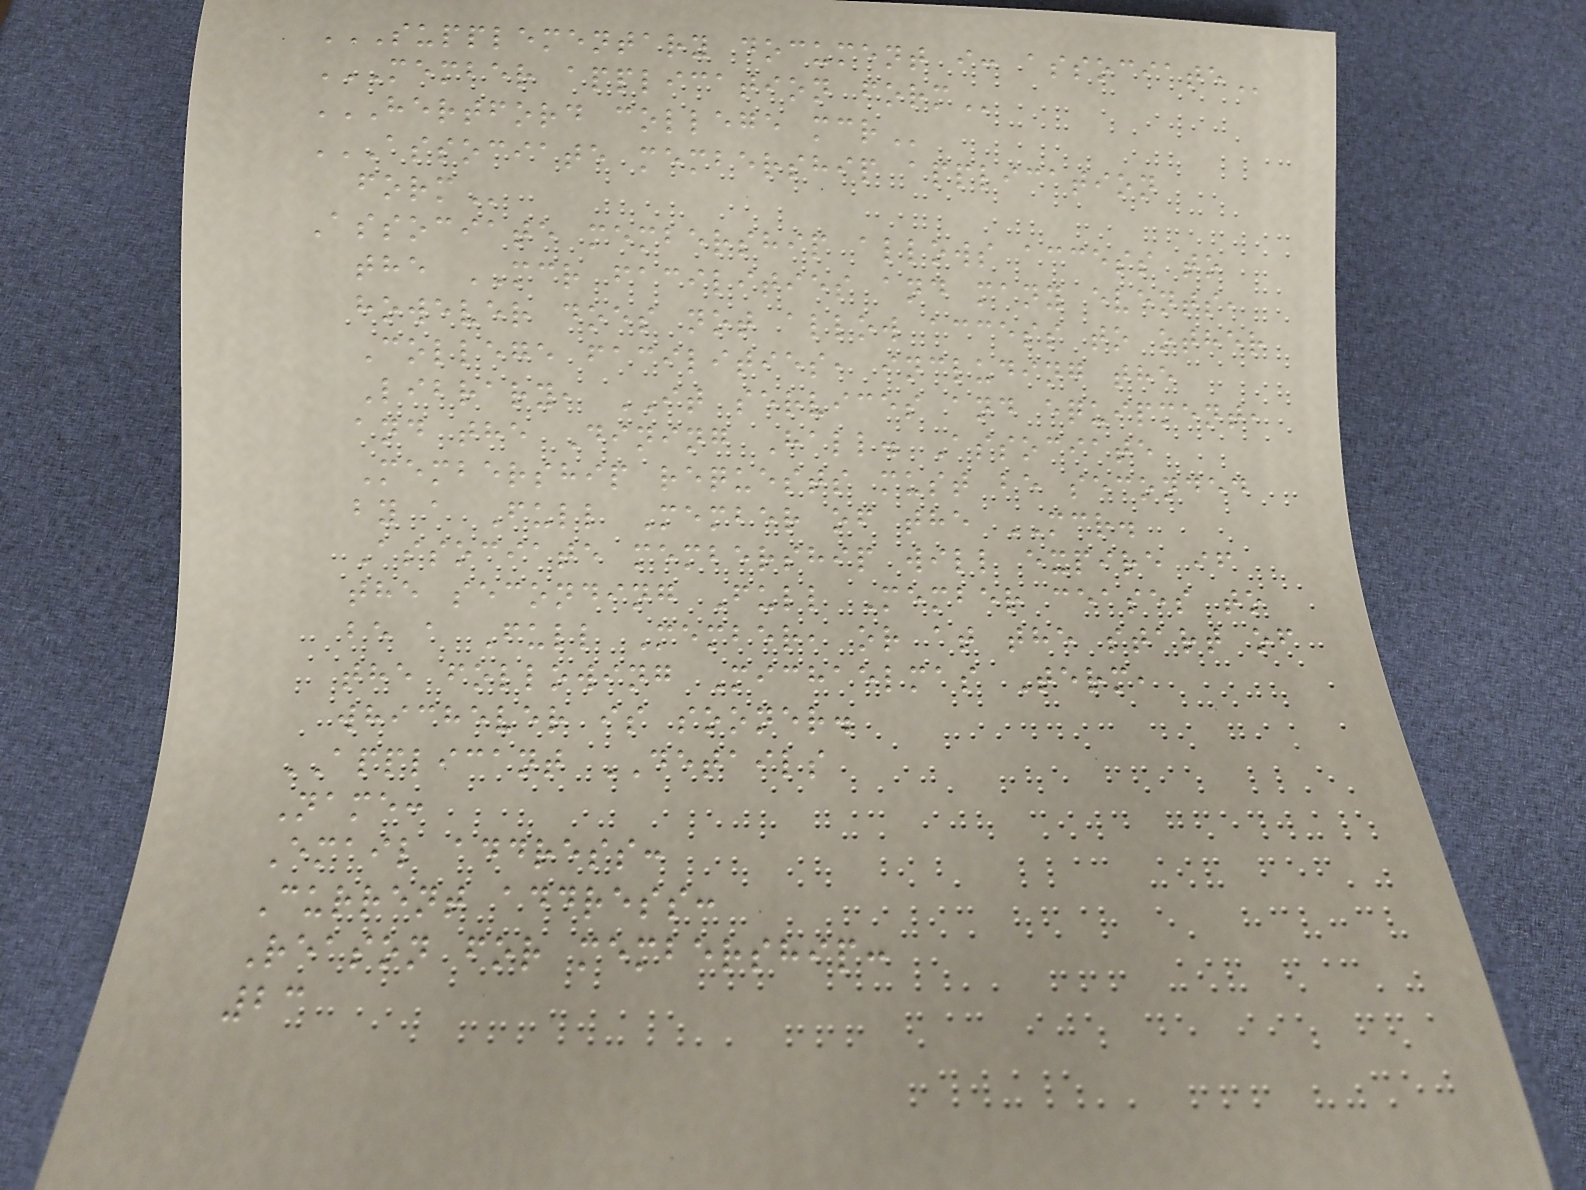SUPPLEMENTARY DOCUMENT I: ASSOCIATE
MEMBER APPLICATION FORM
HERTFORD COLLEGE MCR
ASSOCIATE MEMBERSHIP APPLICATION
FORM
Associate membership allows access to
the MCR facilities and many events,
however does not allow access to other
College facilities, including the
Library, IT services and equipment,
and the Dining Hall. Associate
Membership requests must be seconded
by a Full Member of the MCR.
Associate membership will expire if
the seconding Full Member ceases to
be a Full Member, or at the start of
the following Michaelmas Term,
whichever is sooner.
APPLICANT DETAILS
Name:
Email address:
Current address:
Reason for membership:
23
